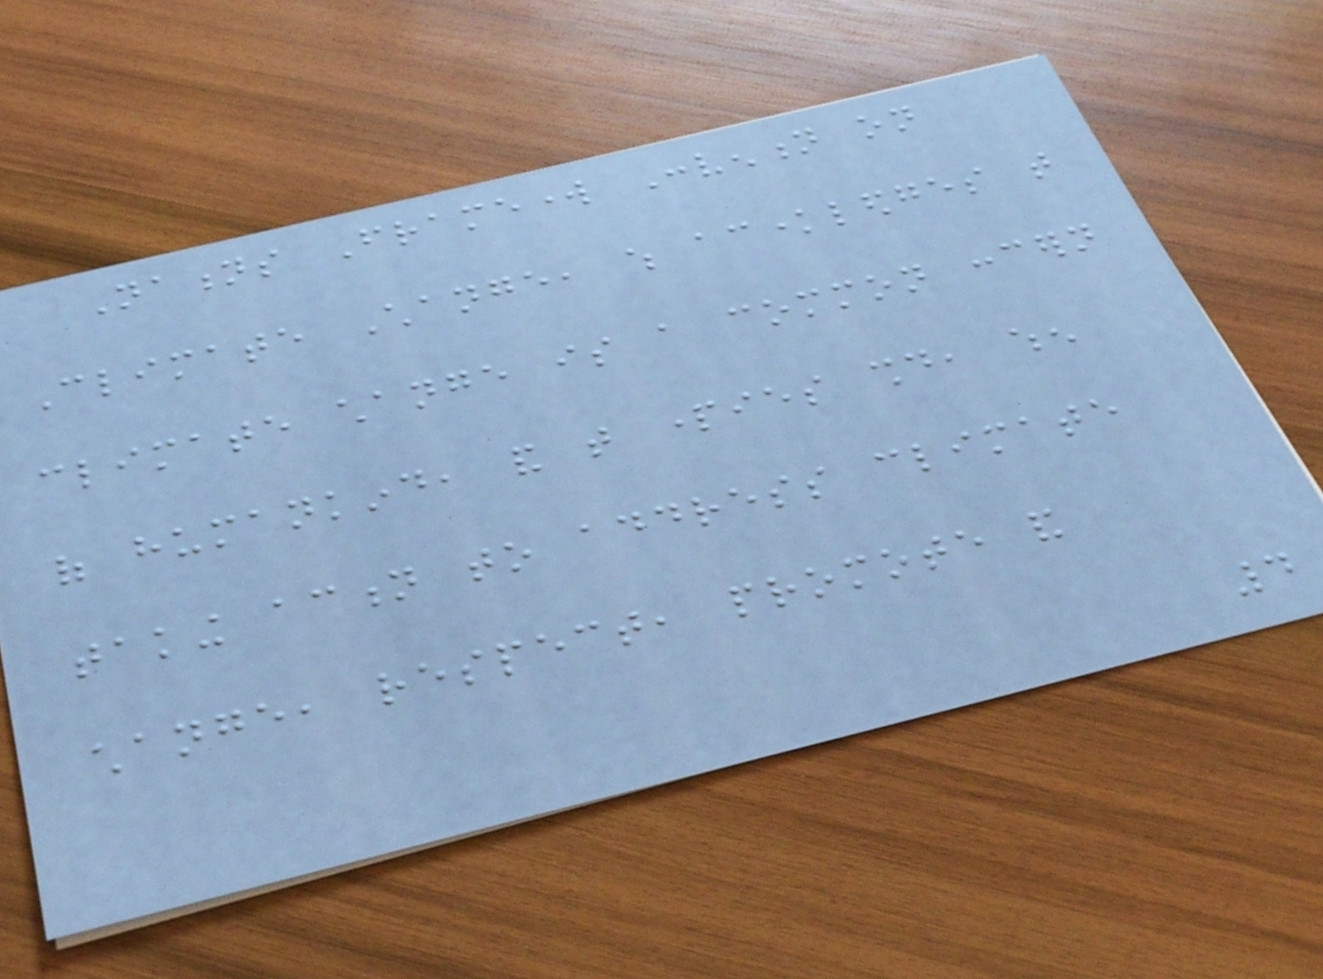Nations Framework Convention on
Climate Change, which acknowledges that
climate change is a common concern
of humankind, and that parties should, when
taking action to address climate
change, respect, promote and
4
